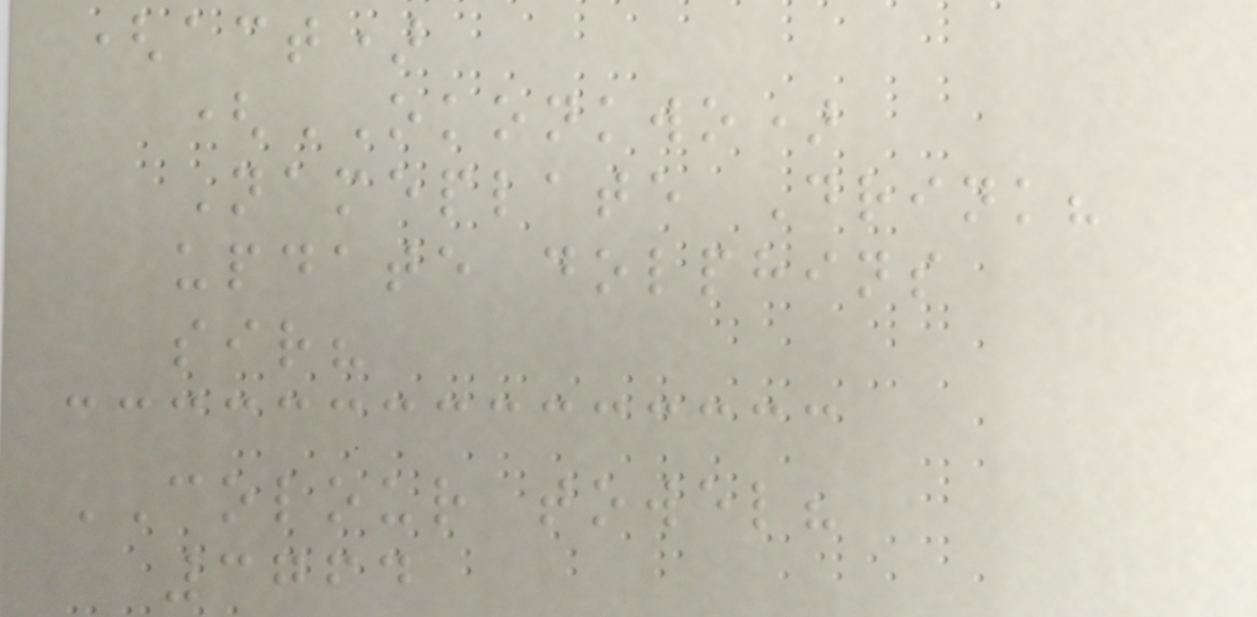(act)
(OKONKWO)
Nameplate Drink?
update dolphins
sir?
COLOUR towel?
3764
